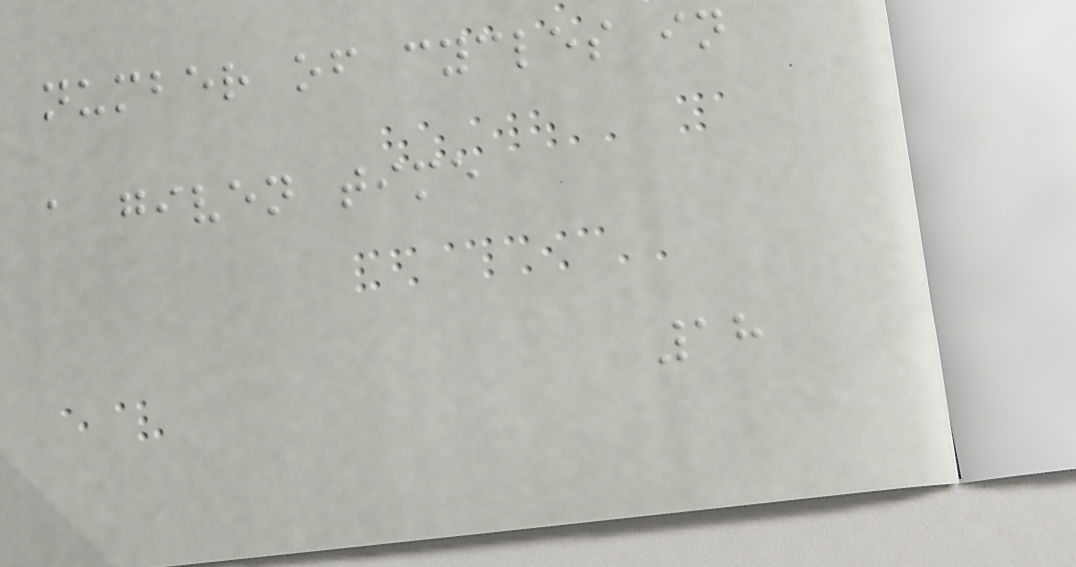number of cycles in
a given time
18
